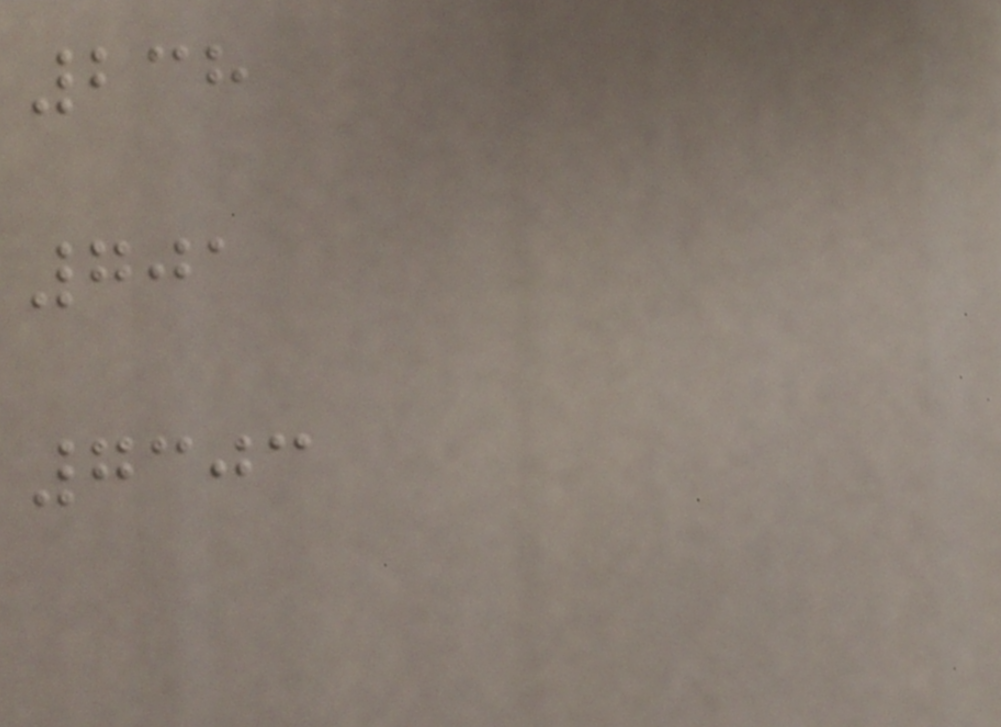238
701
7303
